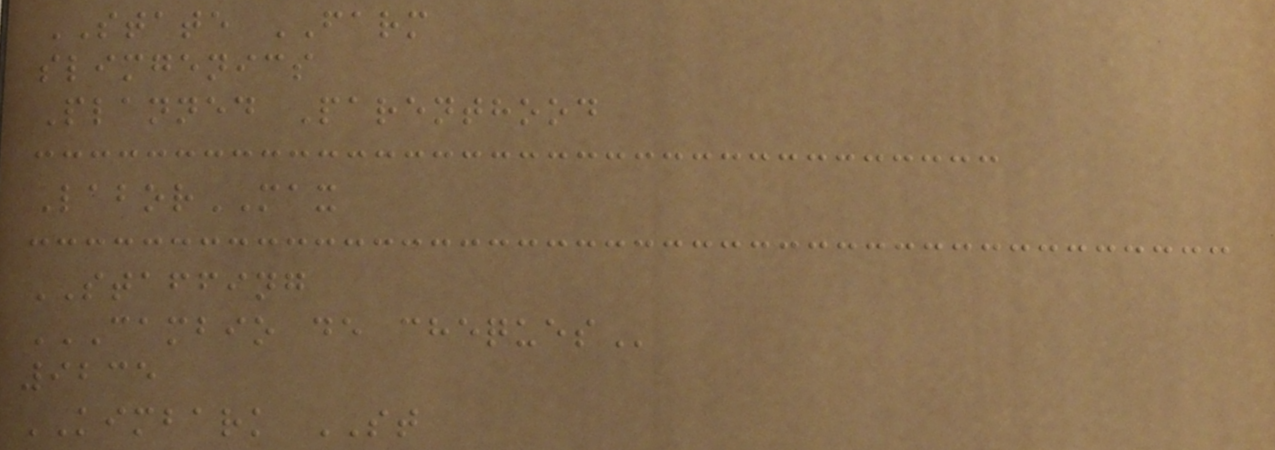STATE FARM
slimgenics
Planned Parenthood
LaborMAX
STAFFING
CAMBIO DE CHEQUES
9235
KIMBARK ST
